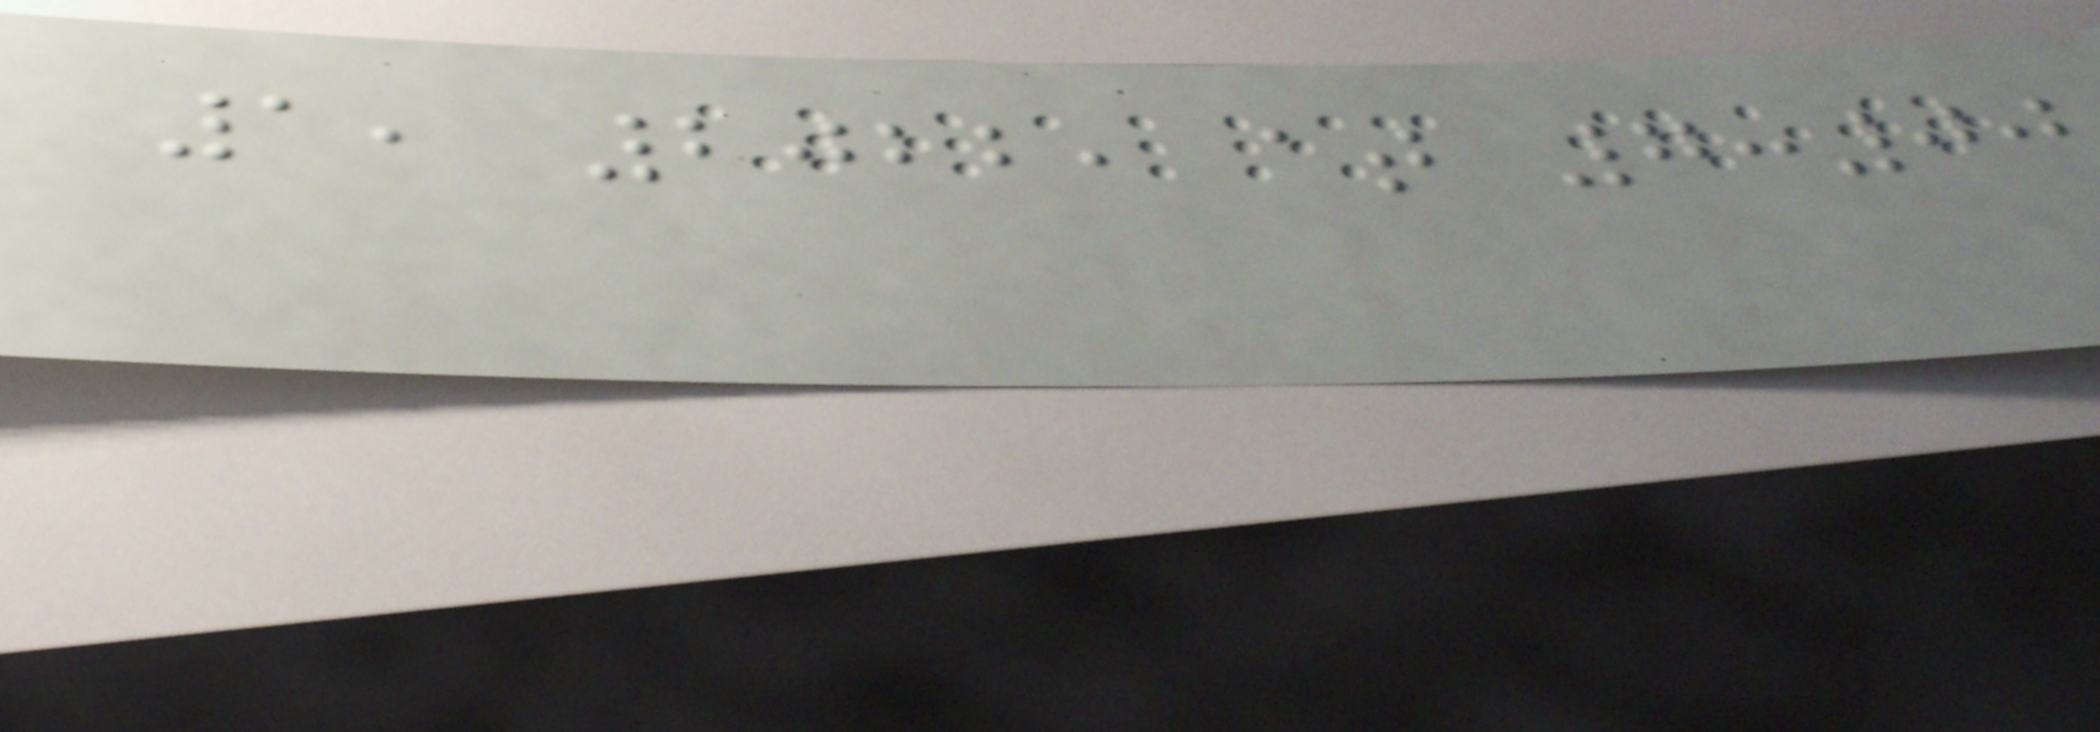1, 2022, at 7:00
